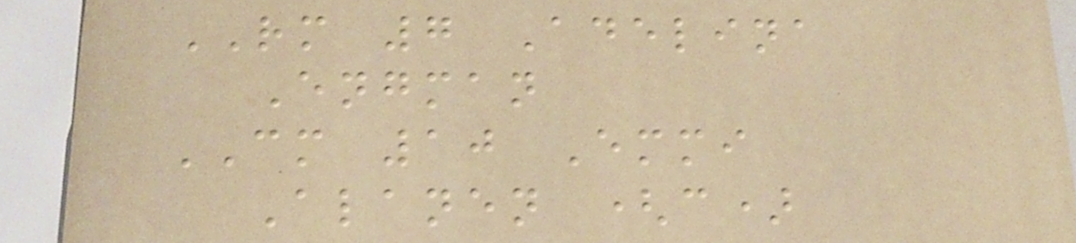RM 7 Adelina
Engman
CM 10 Emmi
Alanen (c)
